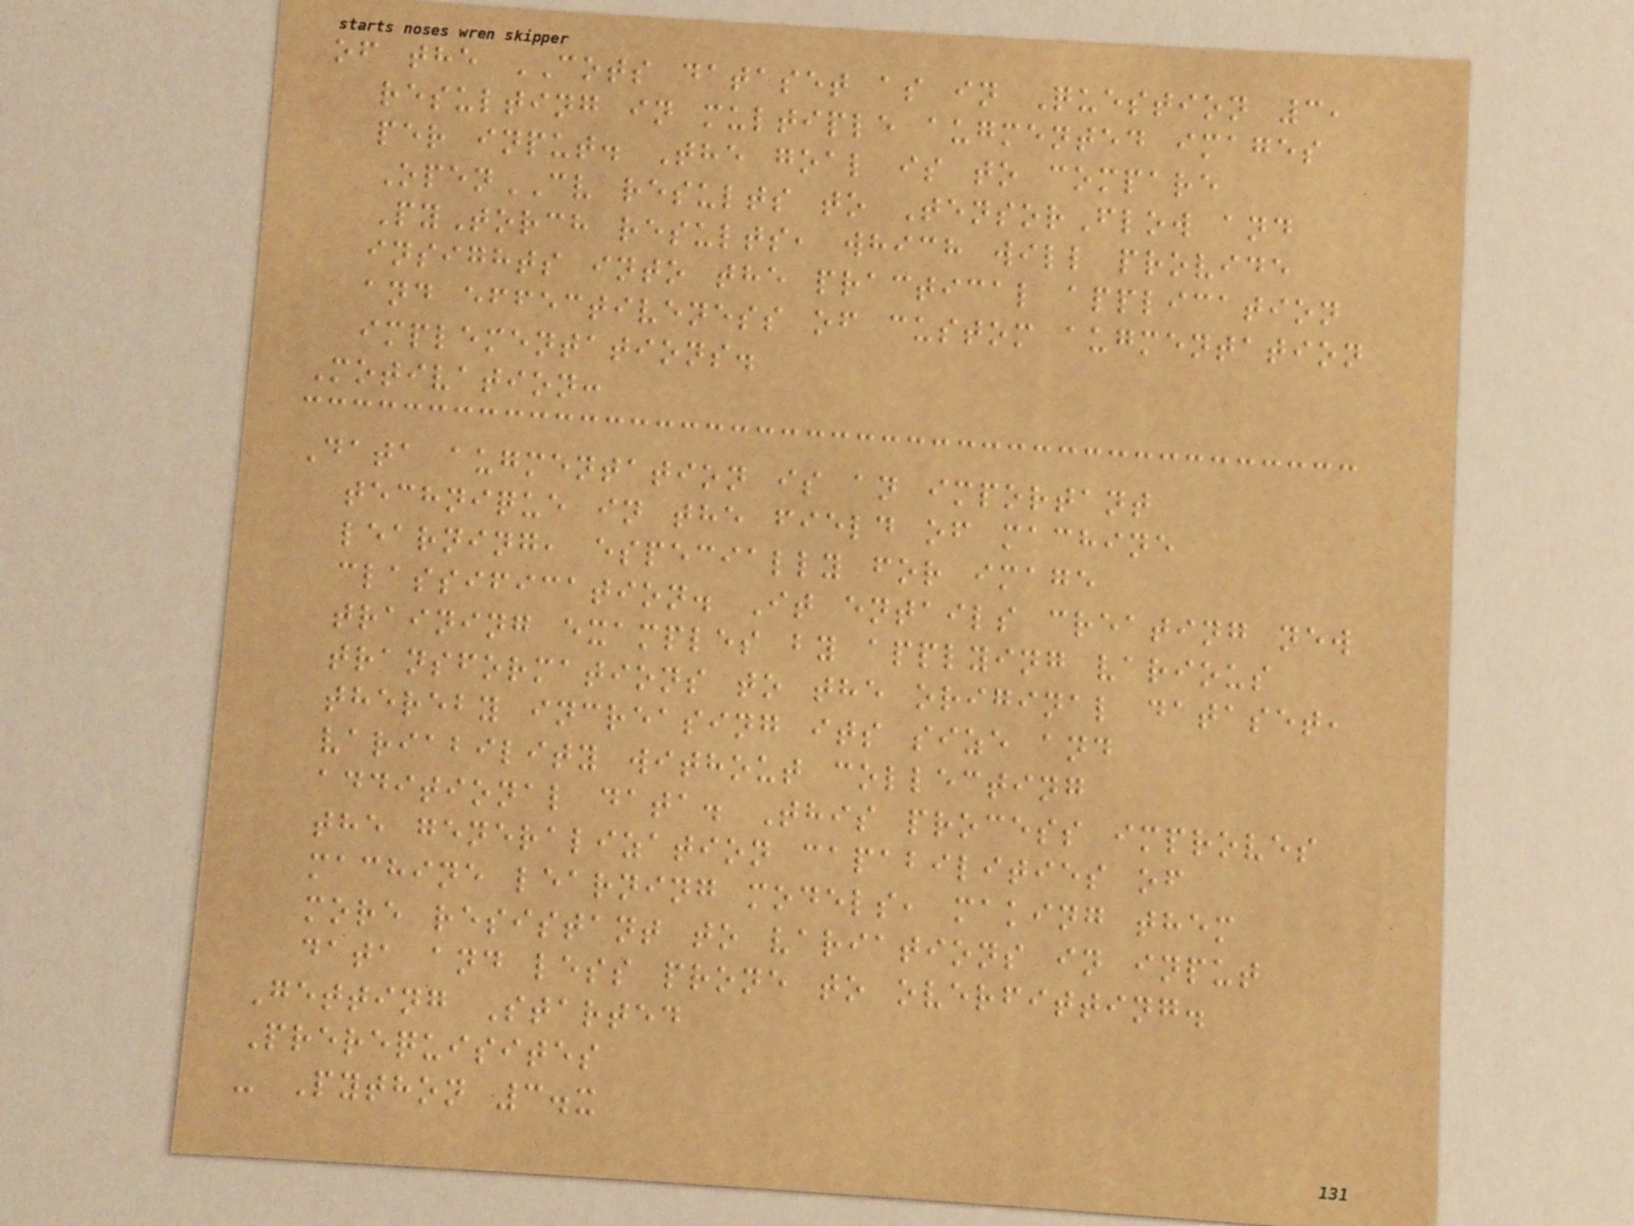of the COTS dataset as in Question 3,
resulting in multiple augmented images
per input. The goal is to compare
OpenCV results to TensorFlow and
PyTorch results, which will provide
insights into the practical application
and effectiveness of custom augmentation
implementations.
Motivation:
Data augmentation is an important
technique in the field of machine
learning, especially for image
classification. It entails creating new
training examples by applying various
transformations to the original dataset,
thereby increasing its size and
variability without collecting
additional data. This process improves
the generalization capabilities of
machine learning models, making them
more resistant to variations in input
data and less prone to overfitting.
Getting Started
Prerequisites
- Python 3.x
